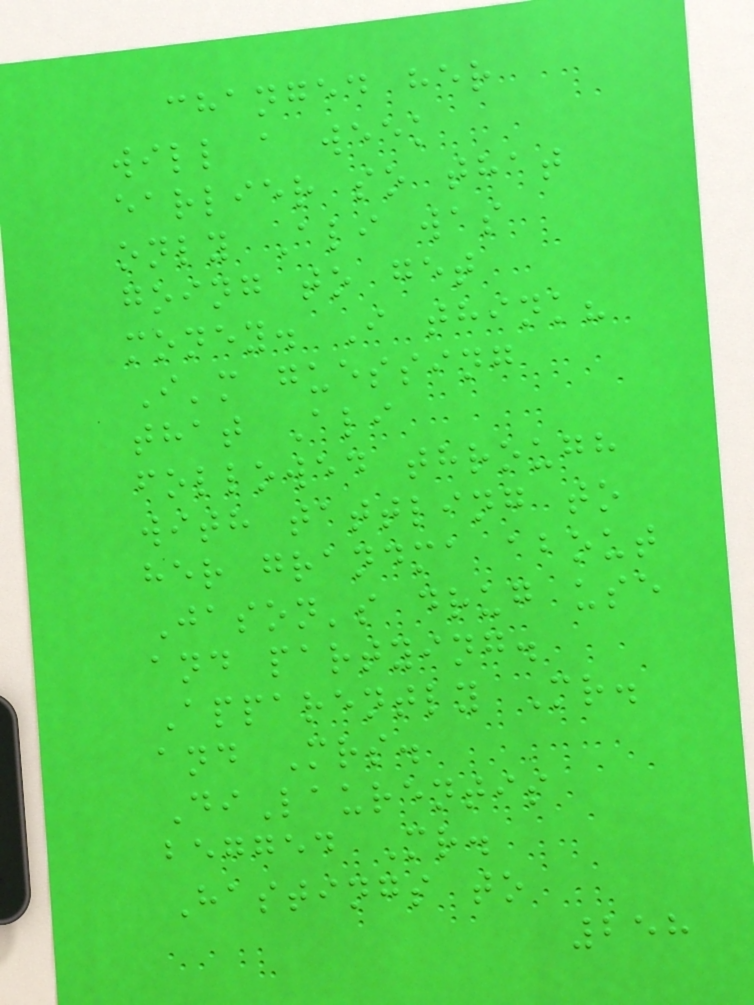changed her
will a week
earlier so that
only Ali was
going to get
money. I think?
I'm guessing
that Ali
followed through
with tattling to
her grandma about
Jason's drug use
and partying.
Apparently Mr.
and Mrs.
DiLaurentis
begged Mr.
Hastings to
258
